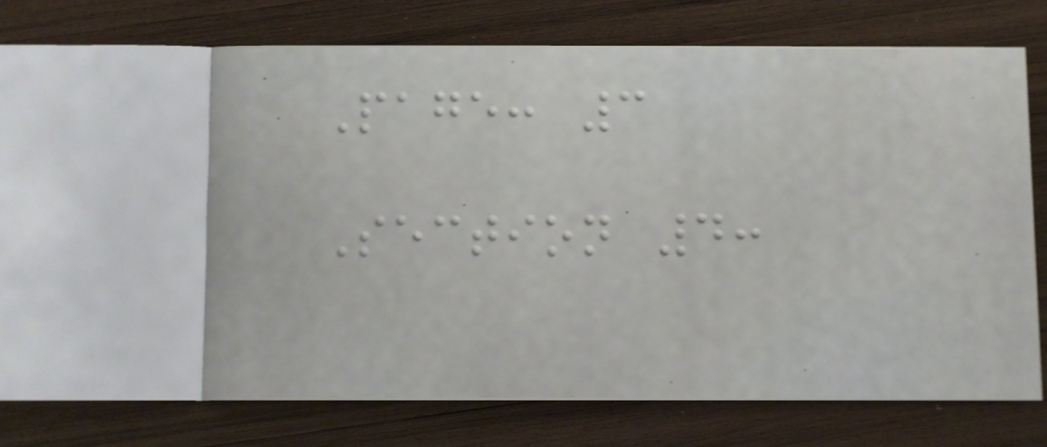Page: 3
Section 4:
